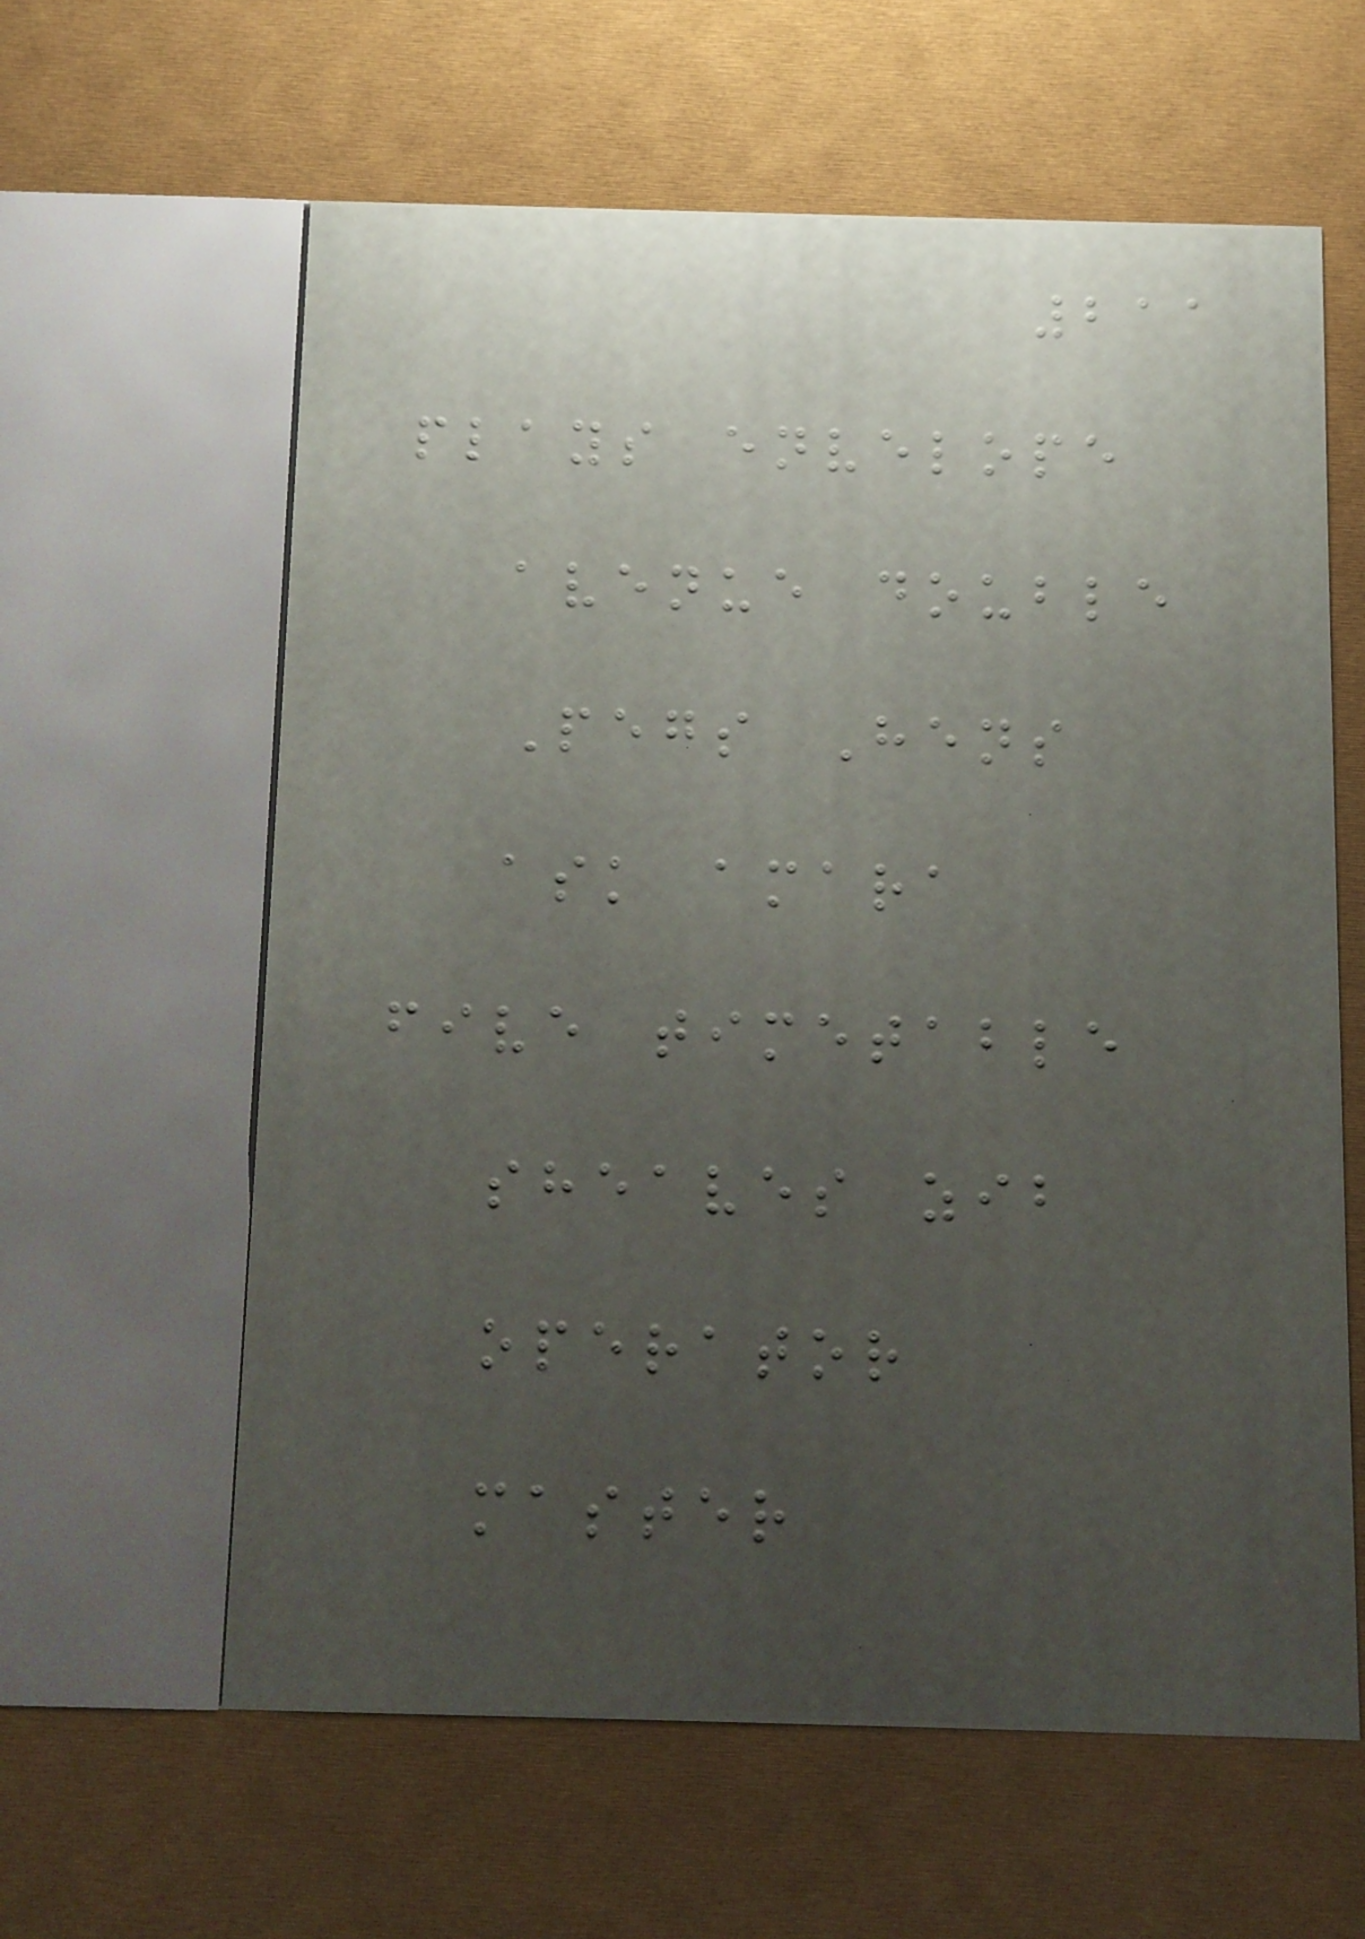211
plays envelope
avenue double
Pegs Hens
ask amara
five timetable
sheaves zib
operator
master
